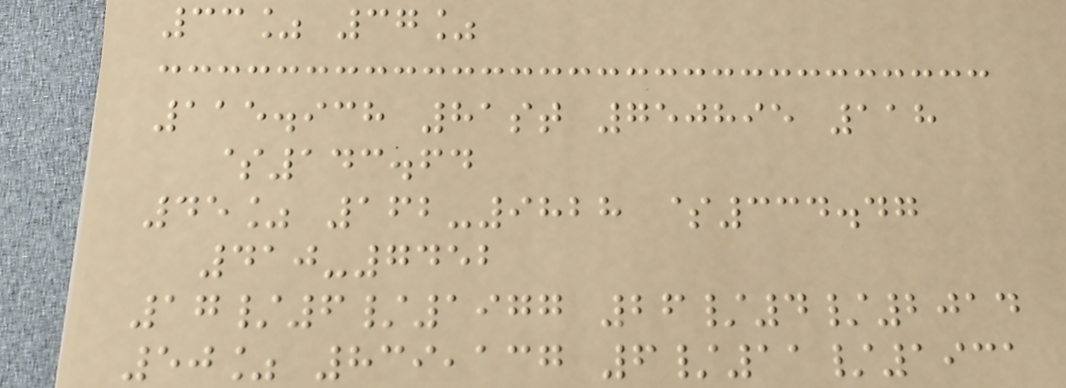33% 37%
115.938 81st 750895 118
$143.64
45% 162-9828 $334.47
410-7452
17/6/1977 26/4/2014
50% 839,137 6/11/1931
